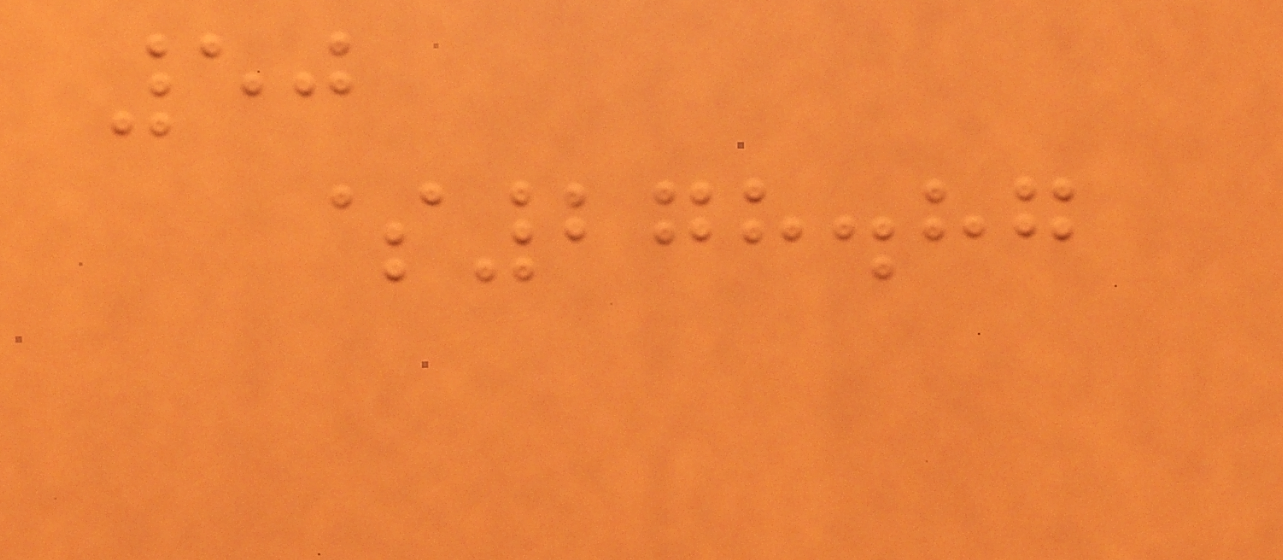50
$278.87
